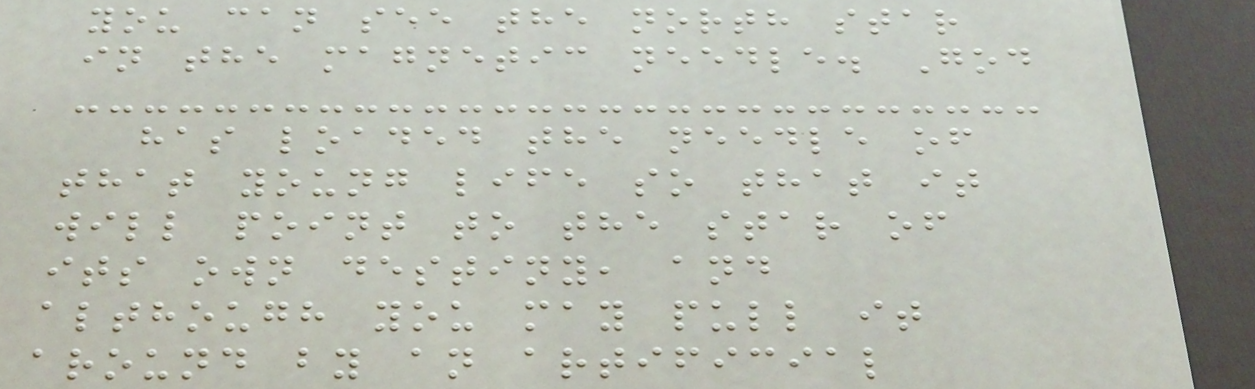you can see the north star
in the magnetic needle. God
has loaded the needle of
that young life so that it
will point to the star of
its own destiny, and
although you may pull it
around by an artificial
